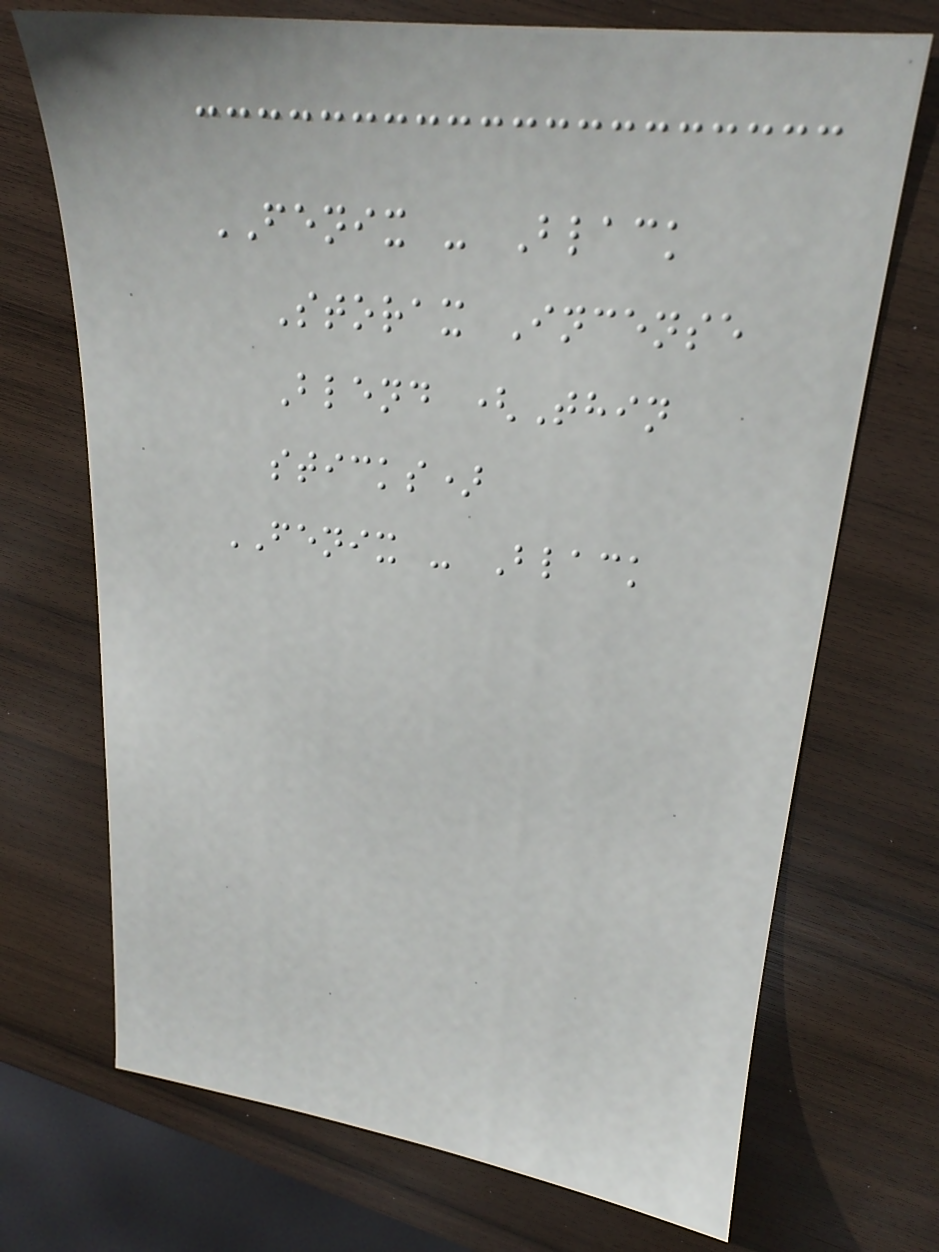FENIX - Black
Storax Incense
Blend (Thin
sticks)
FENIX - Black
